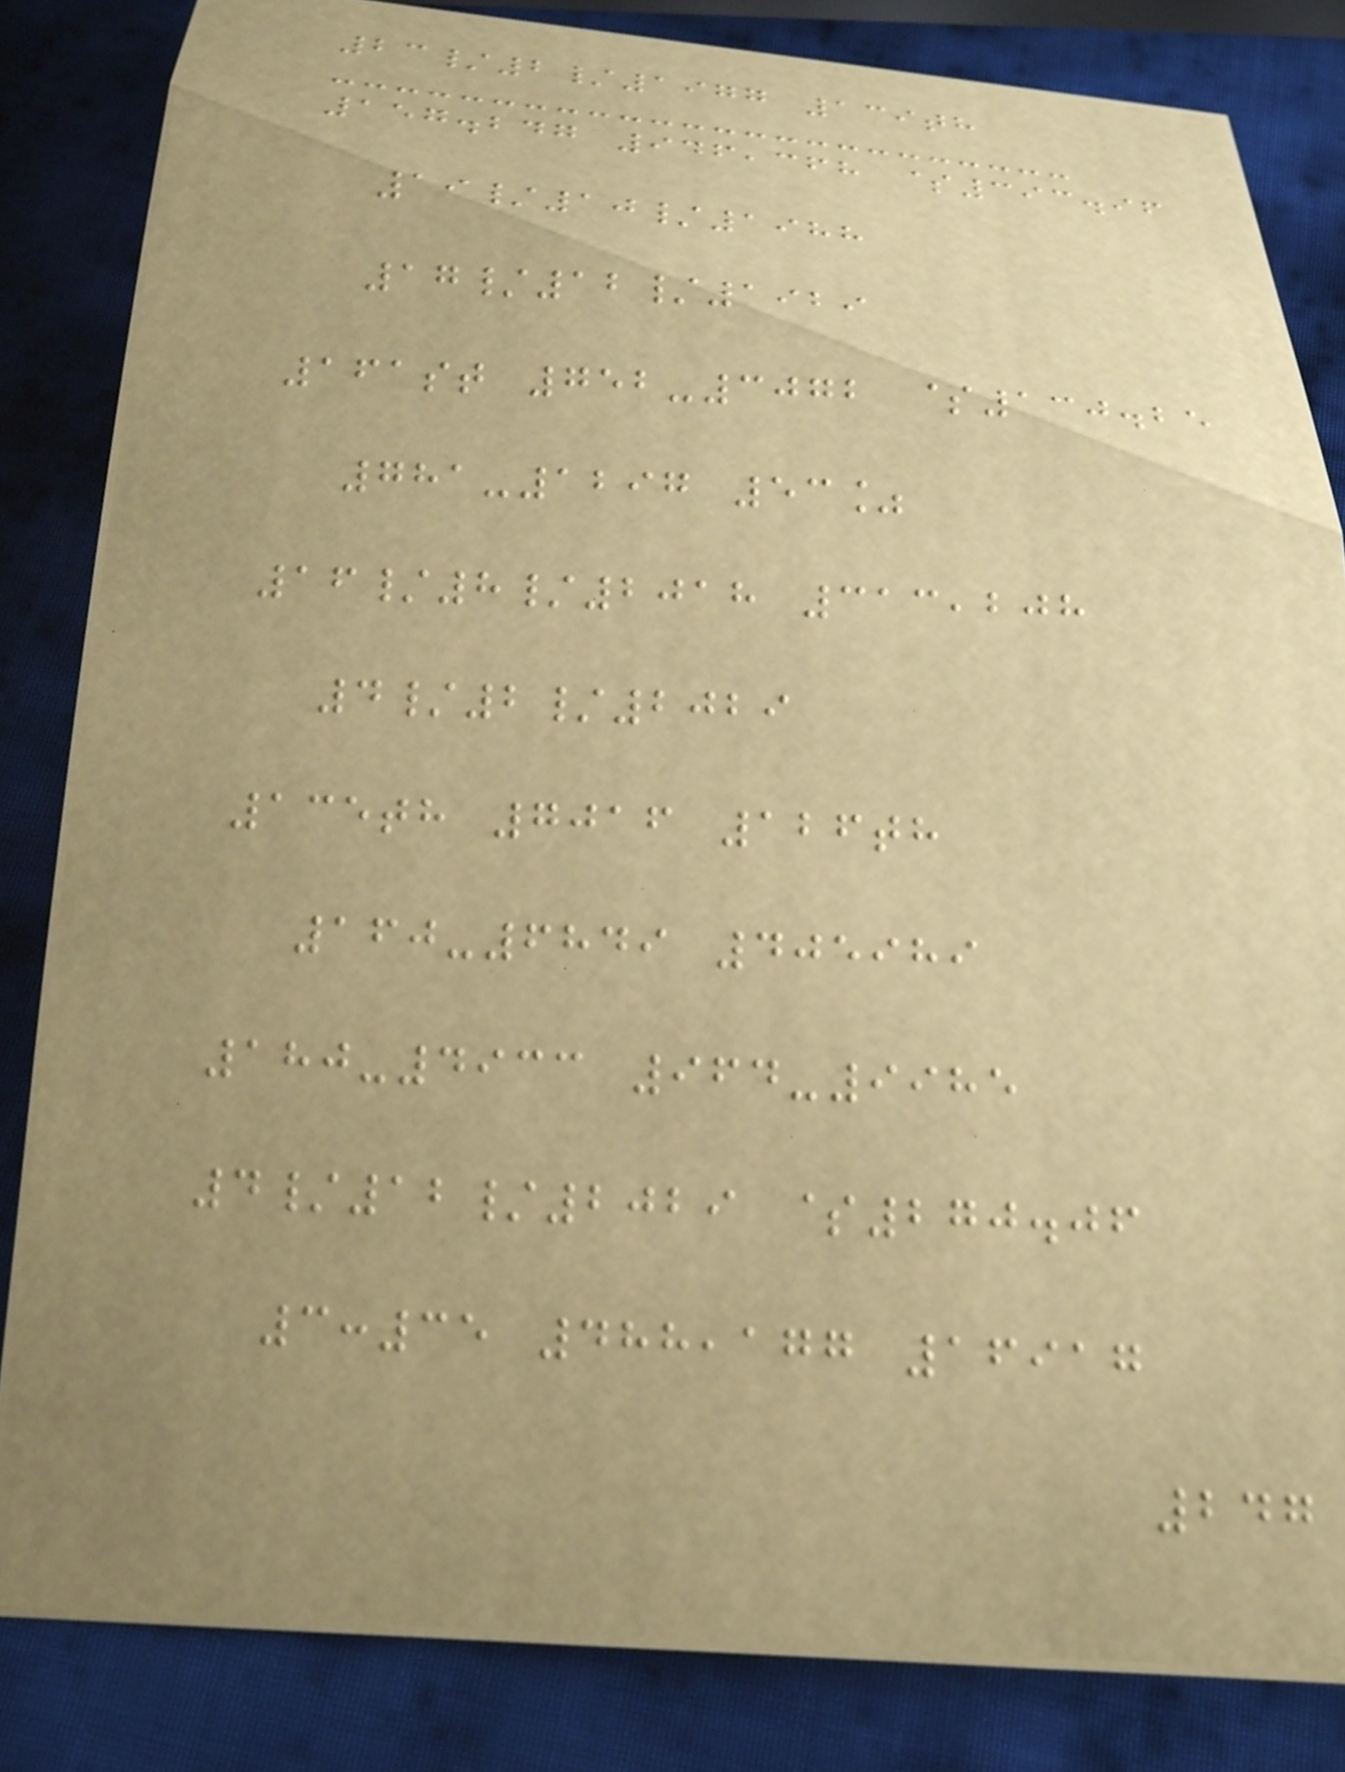23/2/1977 139th
157.247 946,368 $393.96
19/10/1988
17/12/1929
161st 752-3072 $130.25
781-1297 53%
16/8/2018 313,208
4/2/2029
135th 7016 126th
160-6849 405989
180-4933 964-9985
4/12/2029 $270.06
3:35 488,177 16917
247
